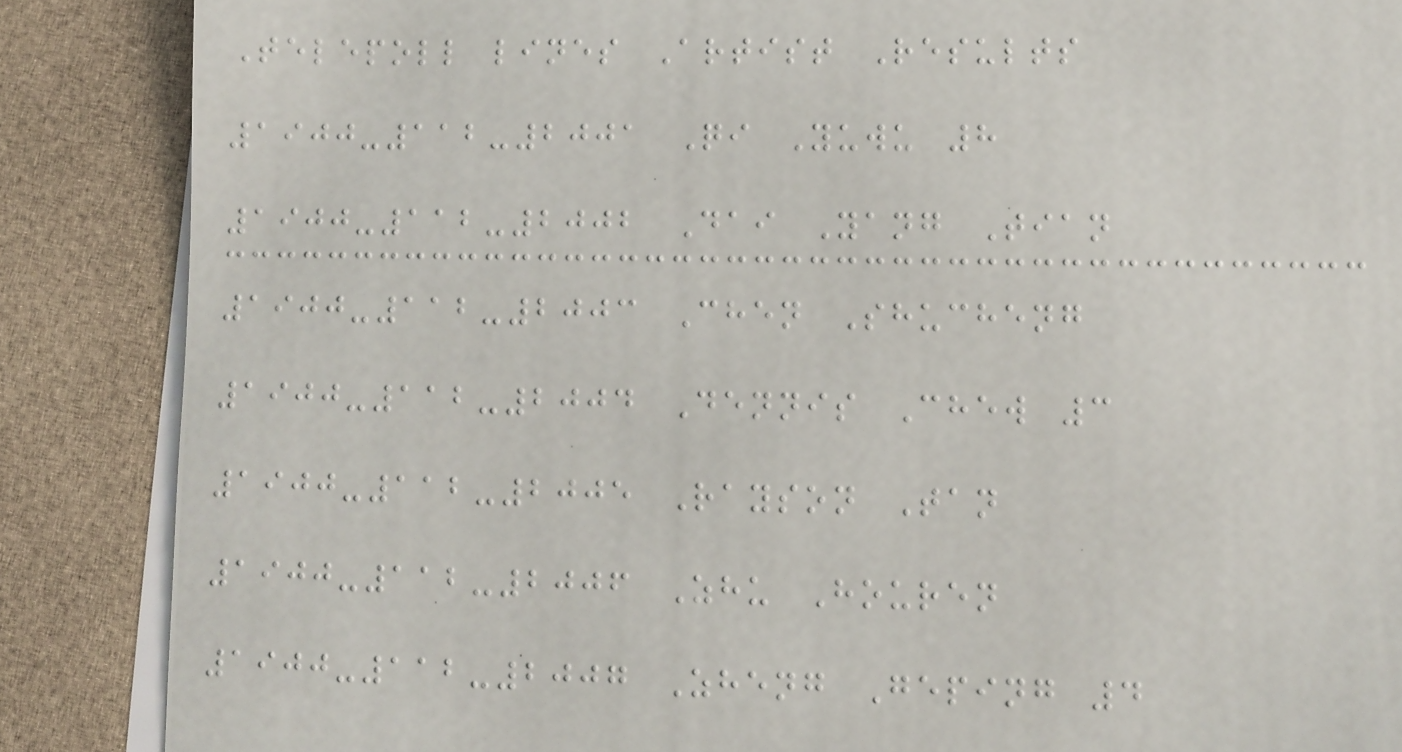Telepoll lines Artist Results
1900-112-2001 Qi Yuwu 8
1900-112-2002 Dai Yang Tian
1900-112-2003 Chen Shucheng
1900-112-2004 Dennis Chew 3
1900-112-2005 Rayson Tan
1900-112-2006 Zhu Houren
1900-112-2007 Zheng Geping 4
